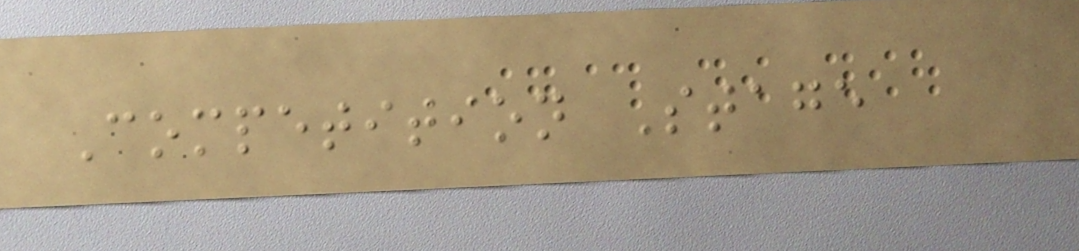Competition Stage
